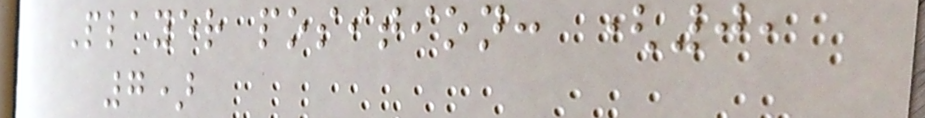Player position: (0,
7)
